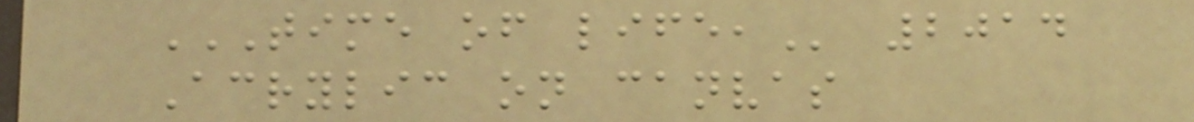TIME OF LIFE, 2014
Acrylic on canvas
